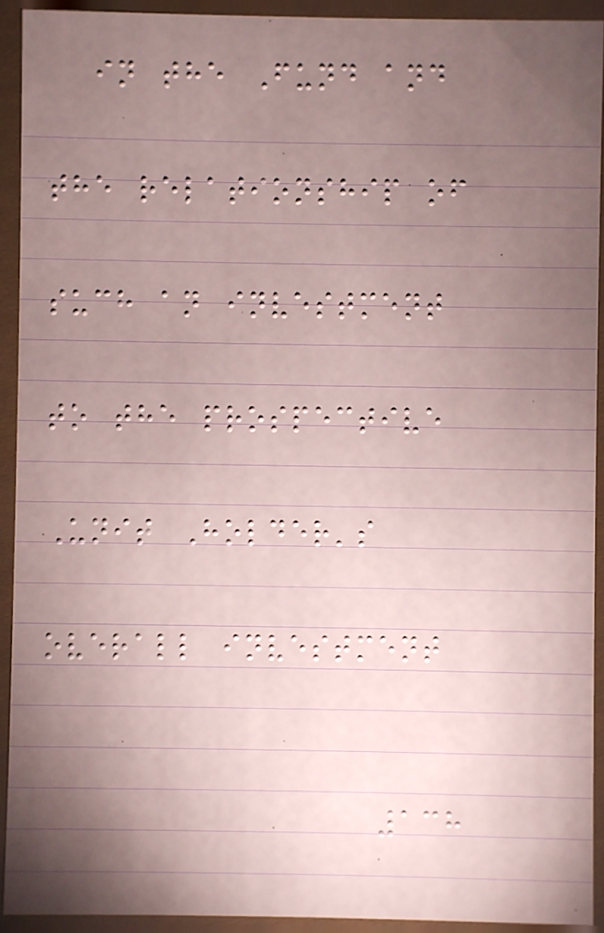in the Fund and
the relationship of
such an investment
to the prospective
Unit Holder's
overall investment
138
